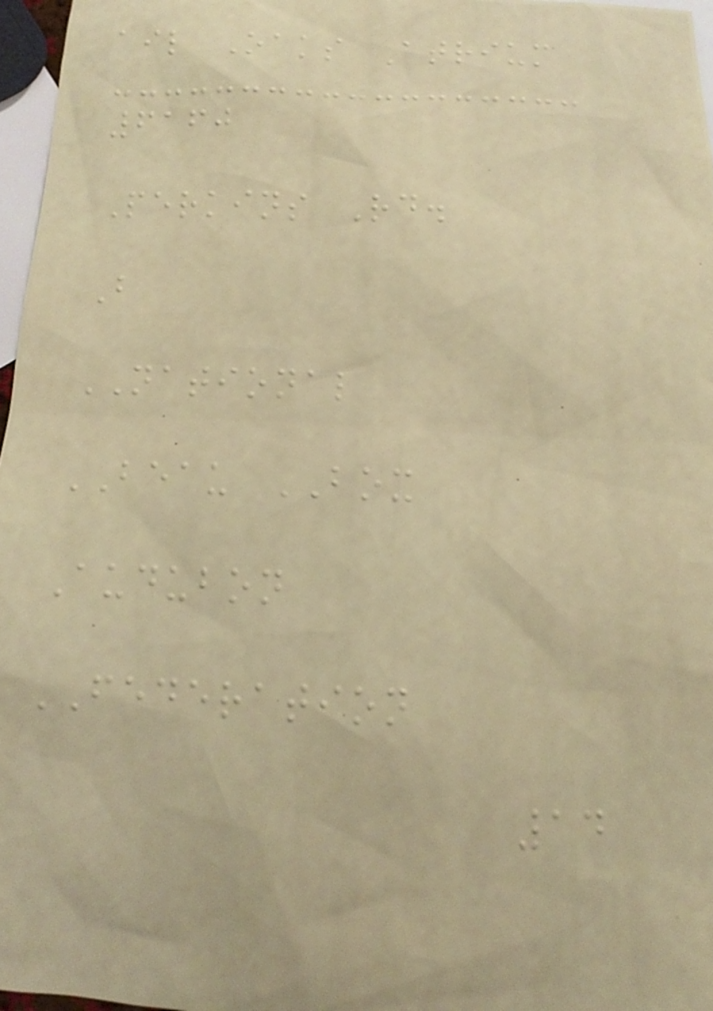ail Oaks Atrium
6160
Perkins Rd.
B
NATIONAL
BEAU BOX
Audubon
FEDERATION
14
